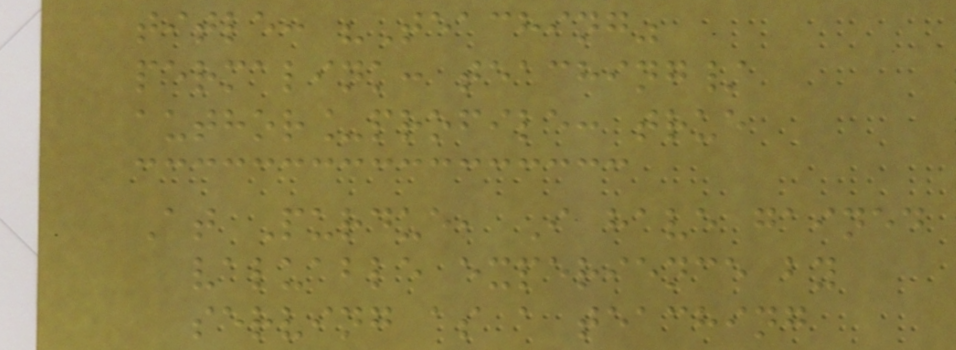title: "Teaching"
permalink: teaching/
author_profile: true
At Purdue, I have gained
valuable experience by
serving as a teaching
